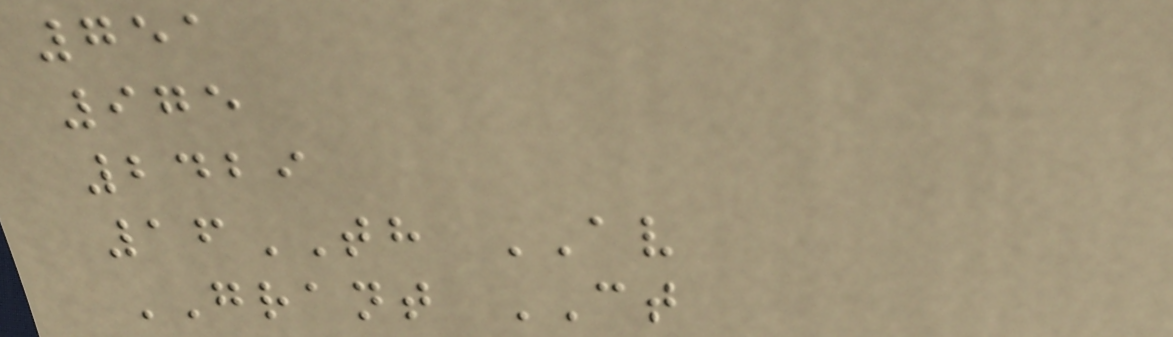751
975
2429
16TH AV
GRANT CT
